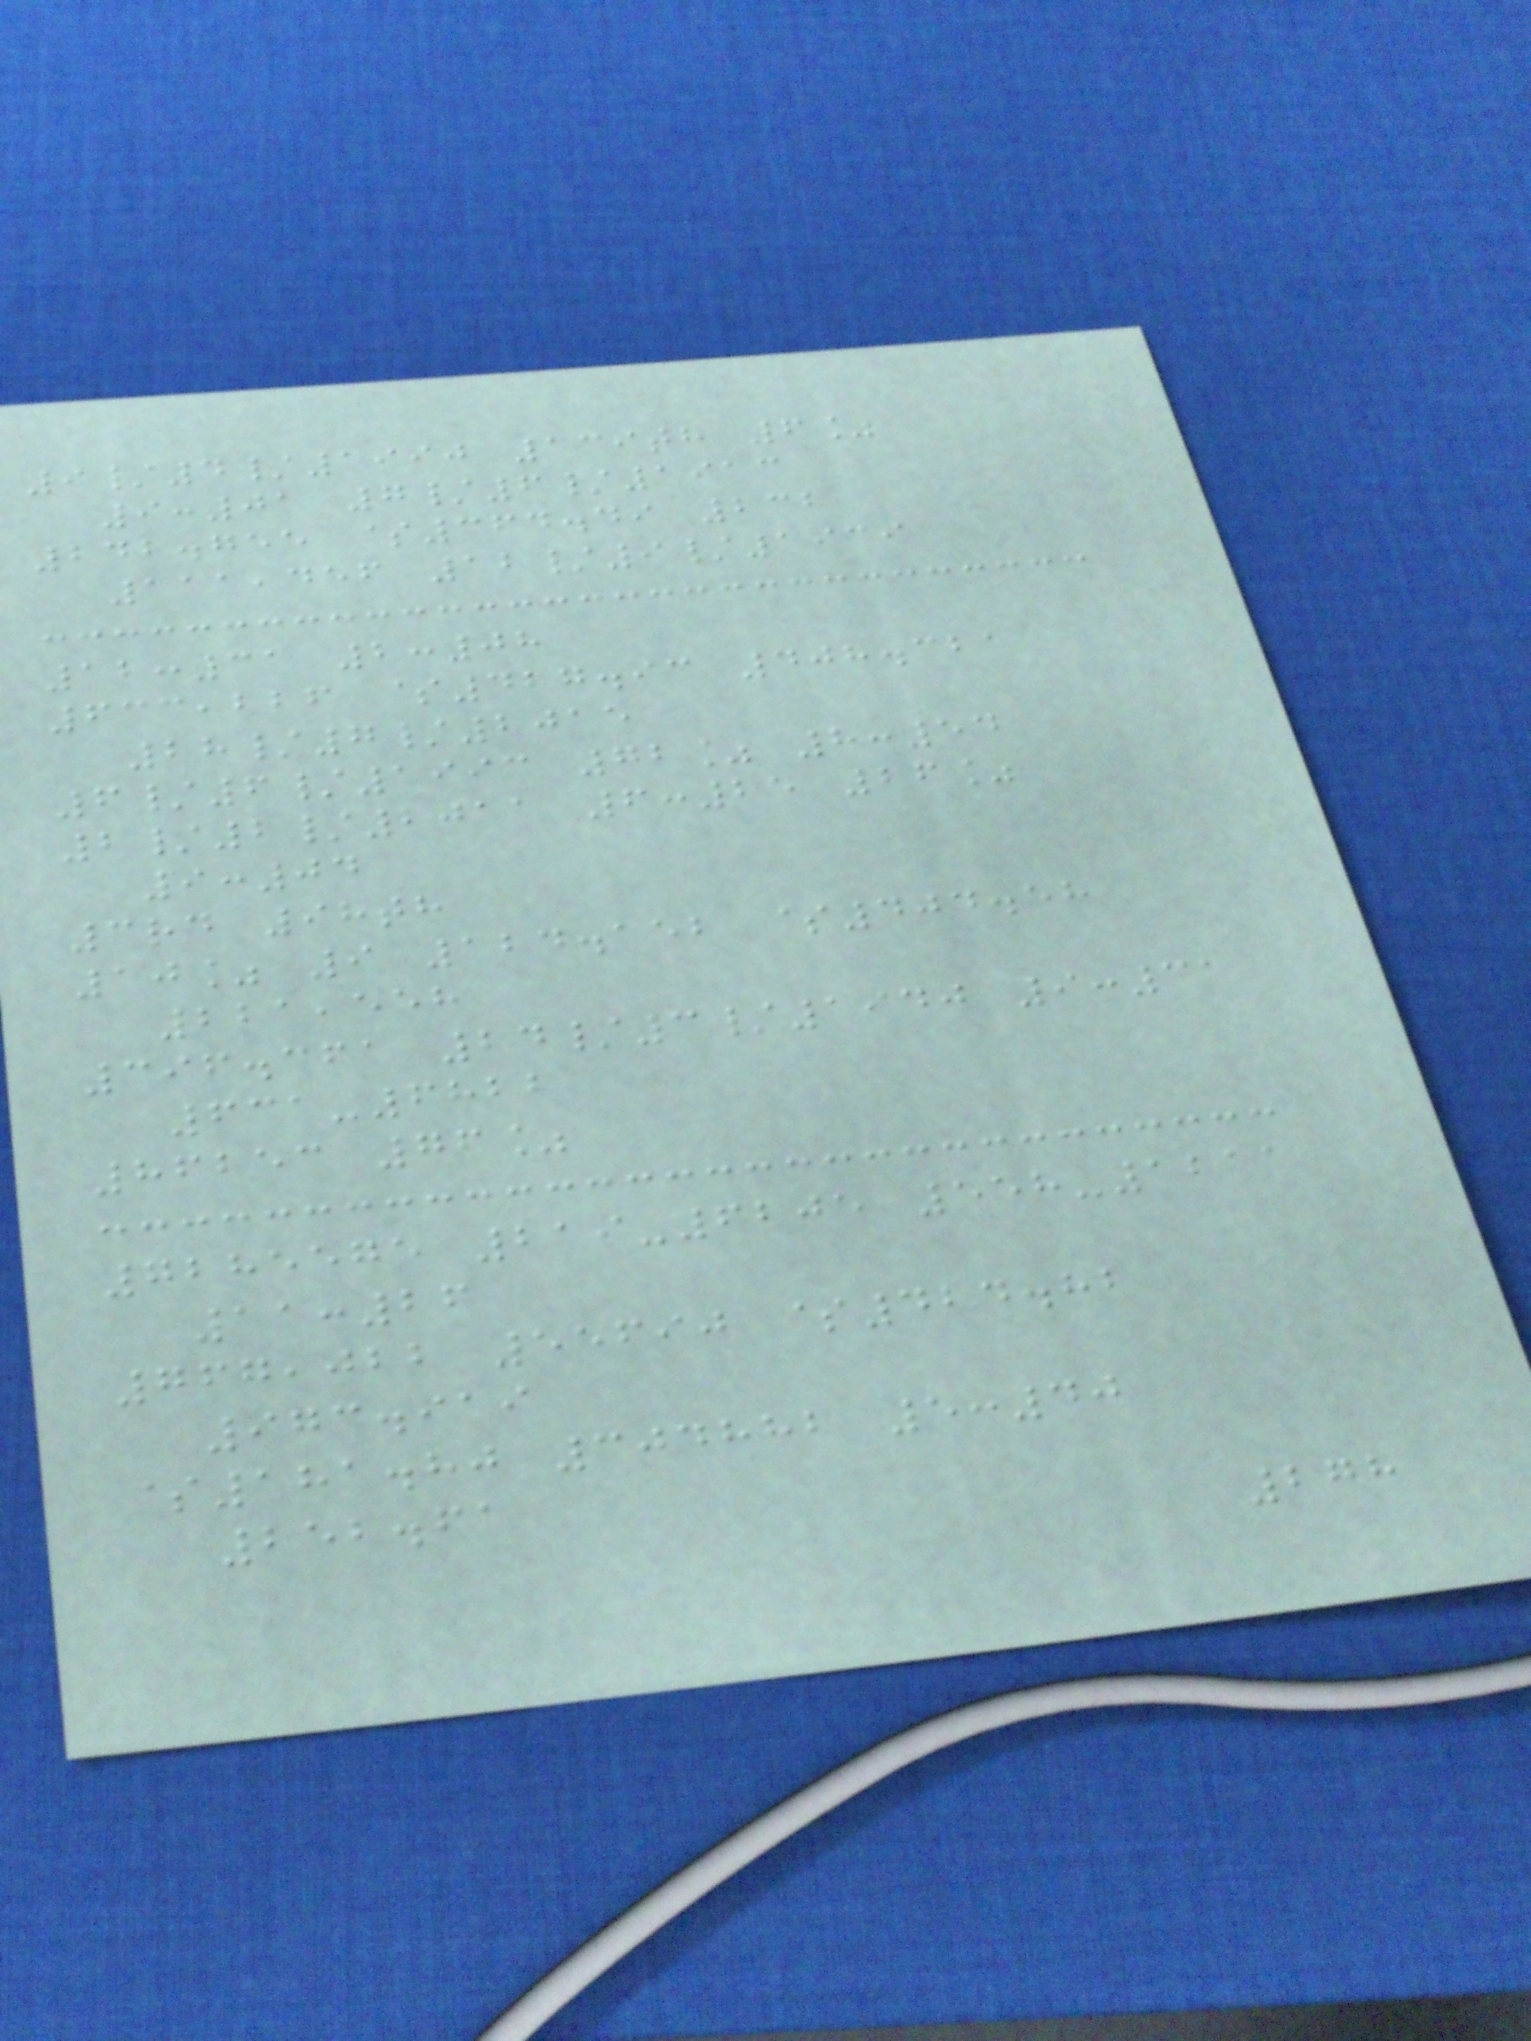9/4/1990 139th 6%
9:01 7/6/1913
242.755 $364.49 232
111,456 12/9/1939
12:31 2:08
633,226 $427.93 408.321
28/7/2015
6/6/1993 72% 8:54
2/2/2011 6:25 26%
9:04
3rd 98th
10% 9 124.152 $404.58
221,558
396.361 24/3/1940 9:31
631-6822
86253 76%
7285575 219-6205 558-1211
11:26
767,022 55690 $424.82
973.919
$181.80 304882 5:40
252.61
278
